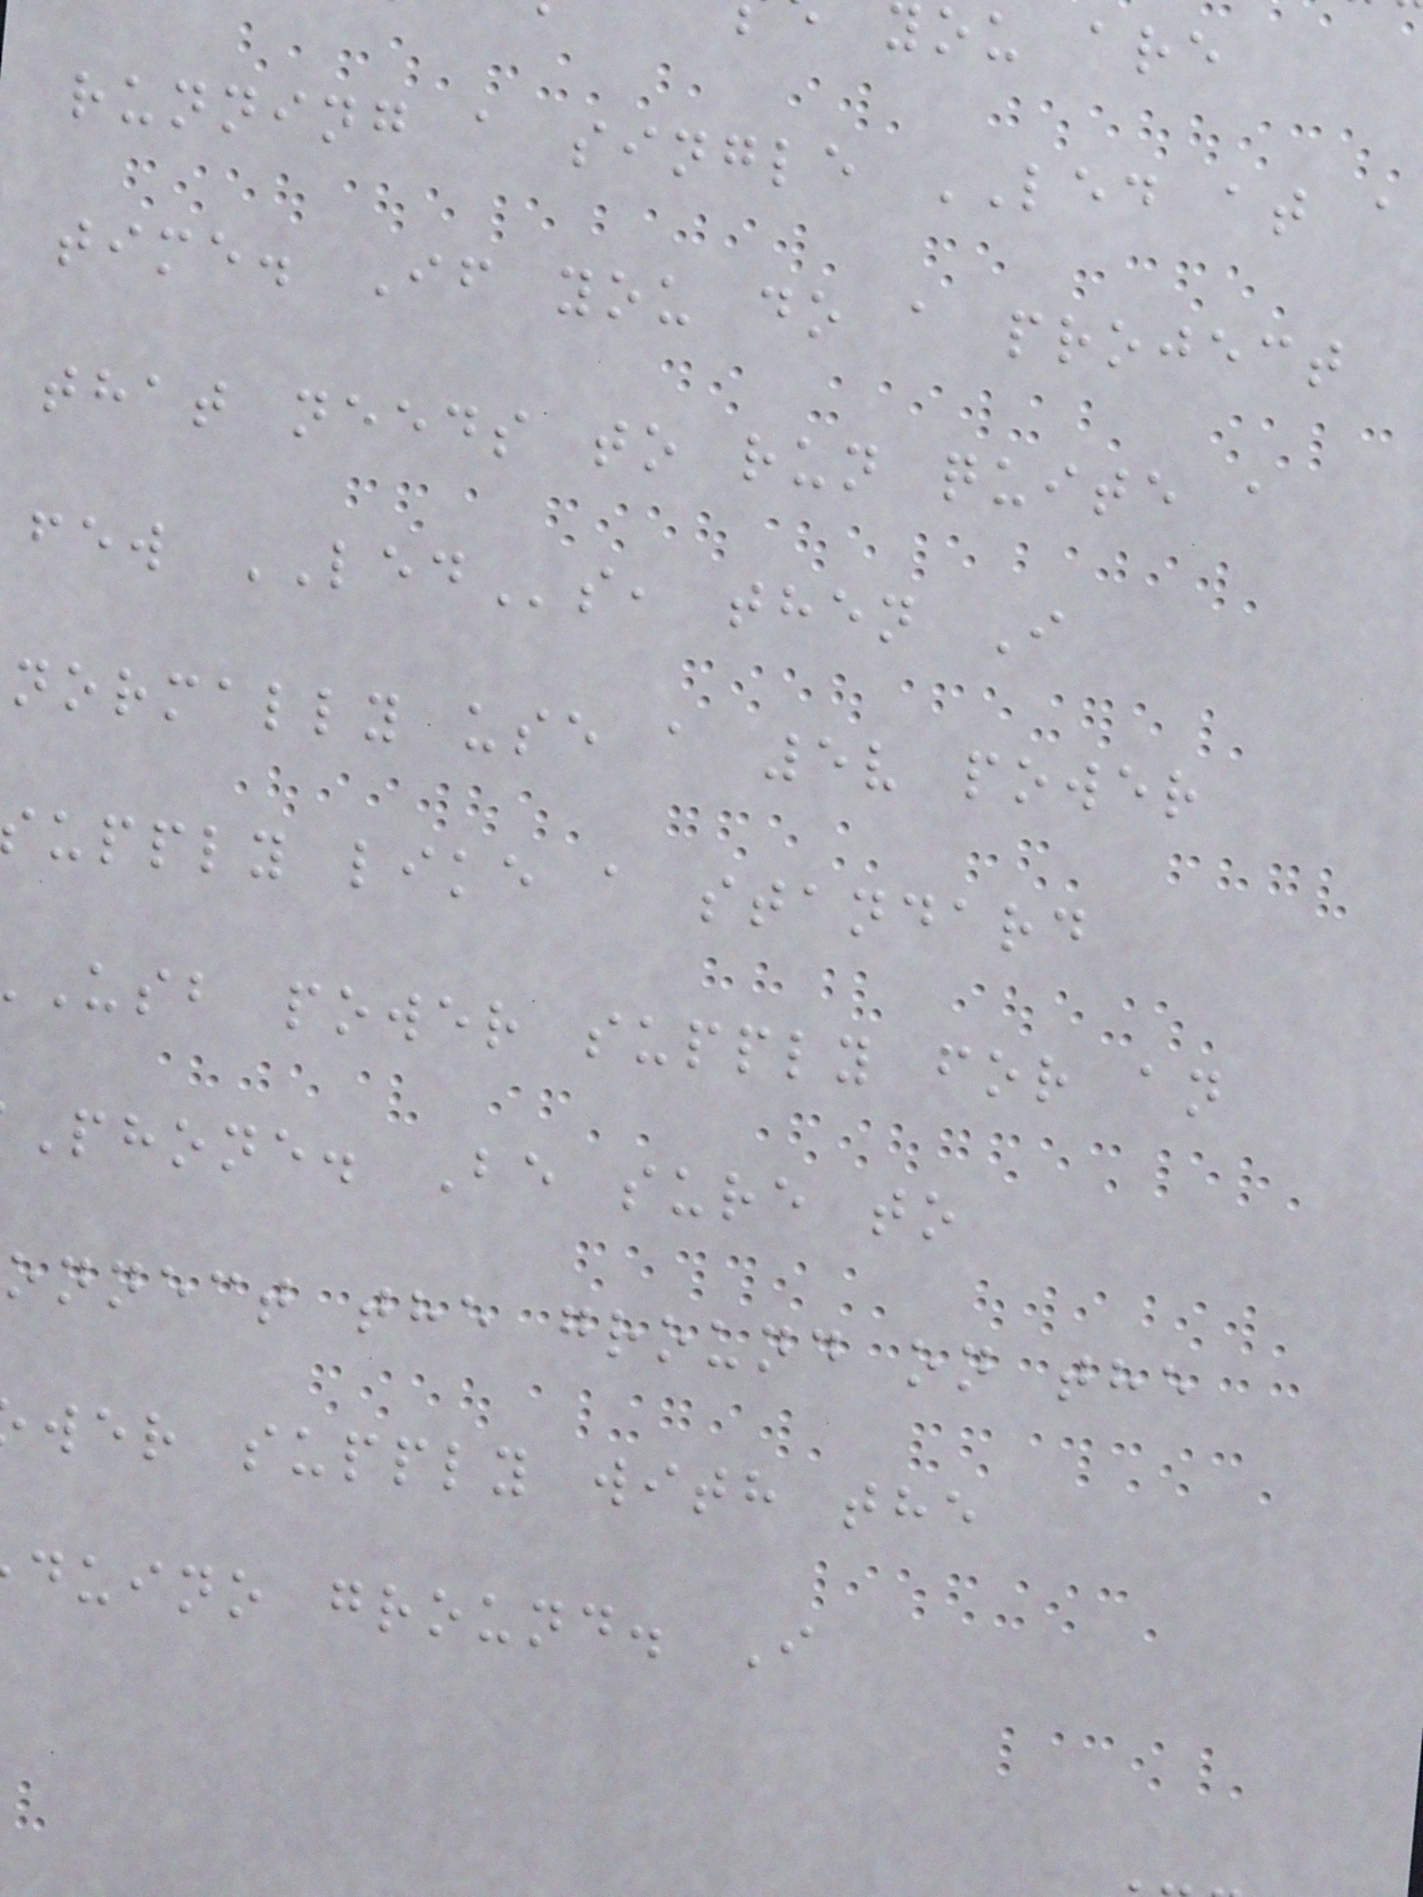ou are
running a single LED at a
time. If you do a project
that needs to run quite a
few LEDs, then I
normally use a 5v power
upply like a standard
usb power supply for an
Phone. Be sure to
onnect the ground on the
wer supply with the
duino ground. I
